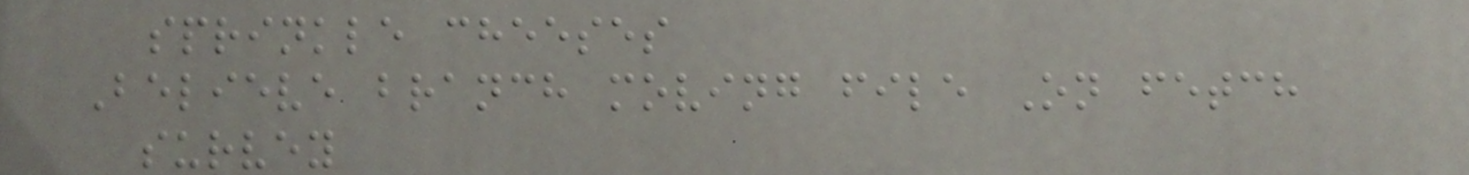sprinkle cheeses
Believe branch moving file On fetch
survey
